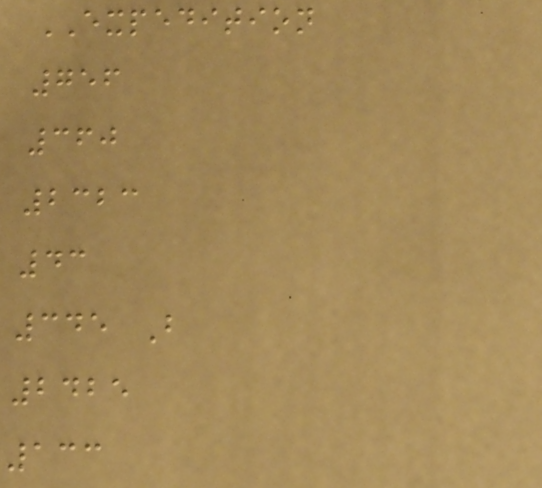EXPEDITION
756
360
2323
43
345 B
2425
133
